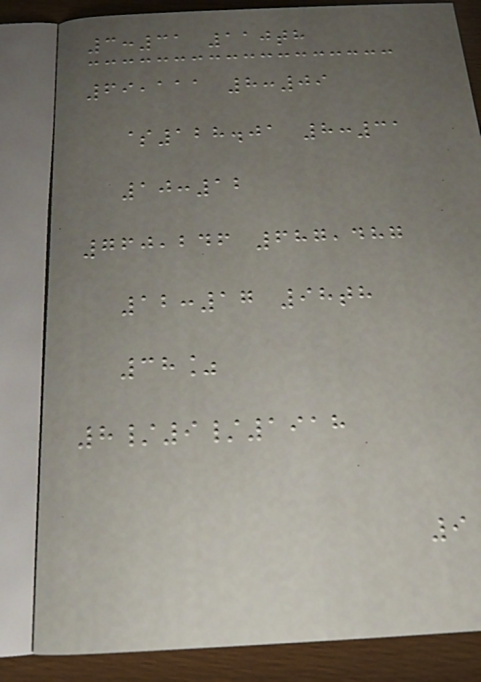3:31 110th
69,111 8:09
$128.01 8:31
10:12
760,246 687,487
12:17 98th
38%
8/9/1918
9
